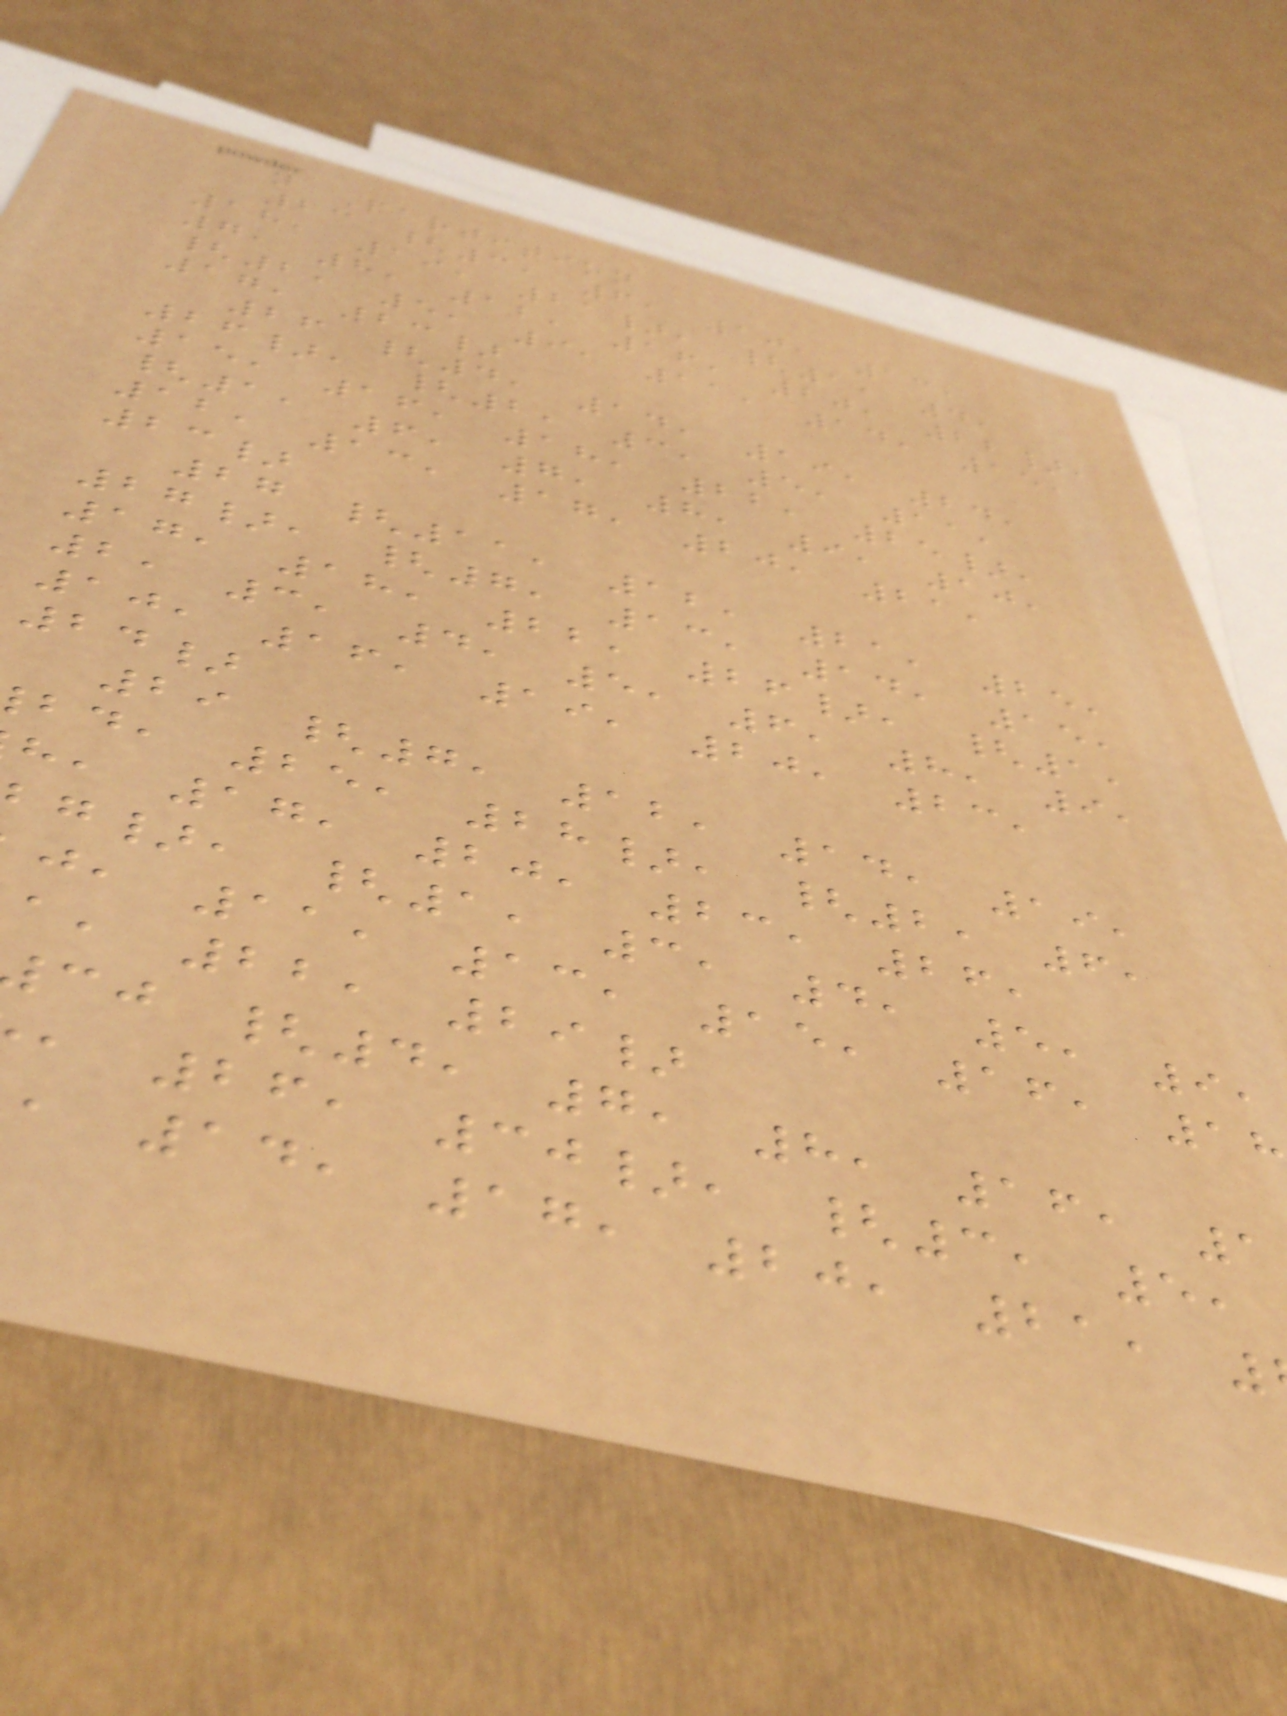n Partition
23 {3, 6, 10, 13,
18, 19, 21}, {1, 4,
7, 8, 12, 16, 20, 22},
{2, 5, 9, 11, 14, 15,
17, 23}
26 {4, 14, 19, 24,
26}, {2, 3, 5, 11,
15, 16, 18, 22, 25},
{1, 6, 7, 8, 9, 10,
12, 13, 17, 20, 21,
23}
27 {11, 12, 21, 25,
27}, {7, 13, 14, 15,
17, 18, 22, 26}, {1,
2, 3, 4, 5, 6, 8, 9,
10, 16, 19, 20, 23,
24}
29 {7, 12, 14, 19,
bd, 25, 28}, {2, 6,
h, 17, 20, 23, 26,
g}, {1, 3, 4, 5, 9,
j, 11, 13, 15, 16, 1
a, 22, 29}
cj {4, 7, 8, 16, 1
, 26, 30}, {3, 5,
, 14, 17, 20, 21,
